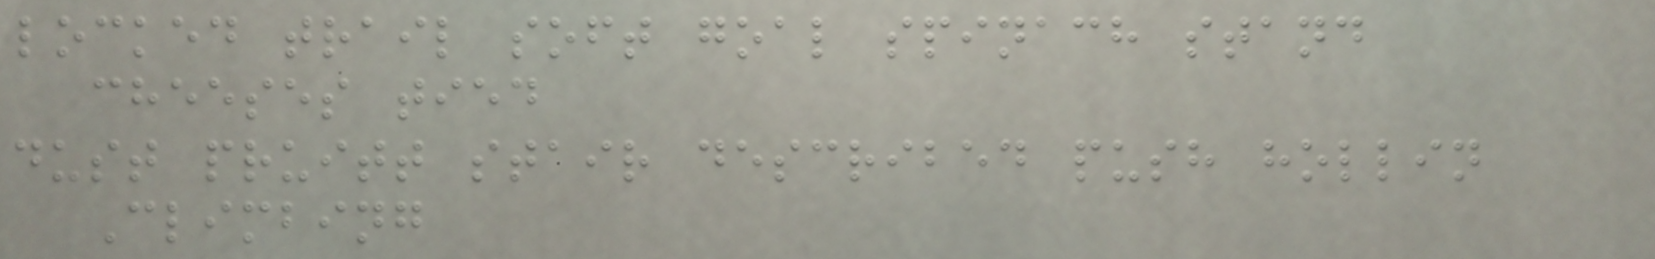locked trail soft goal spinach stand
cheeses tied
dust pruitt stair described push hollin
Climbing
